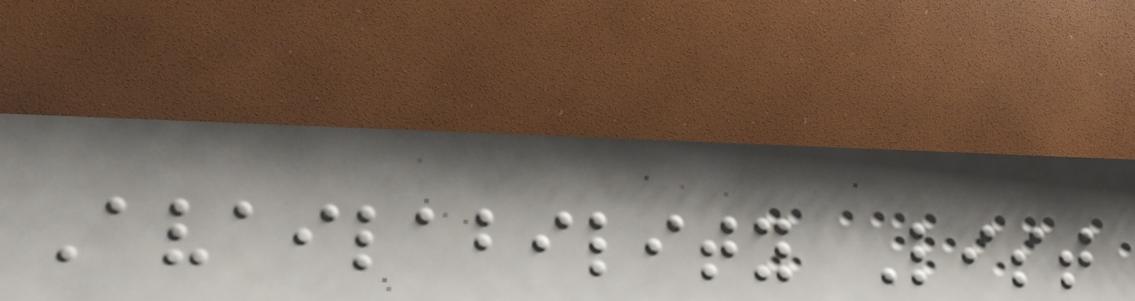Availability List
